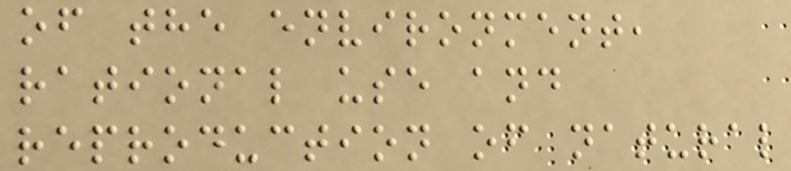of the environment,
rational use and
reproduction of natural
